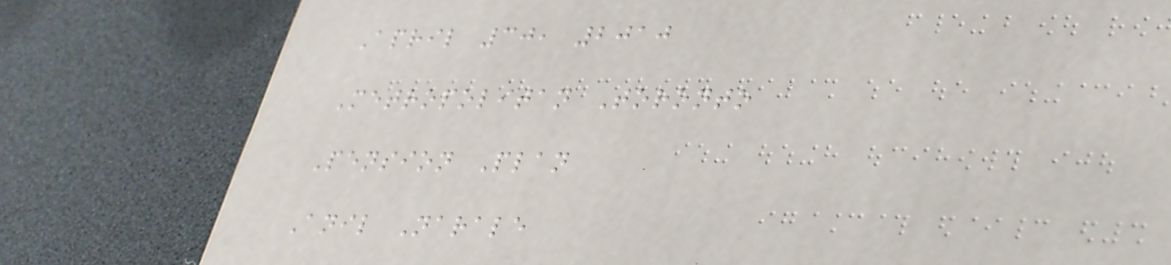April 30, 2010
Metropolitan Toronto
Pension Plan
Anil Narale
